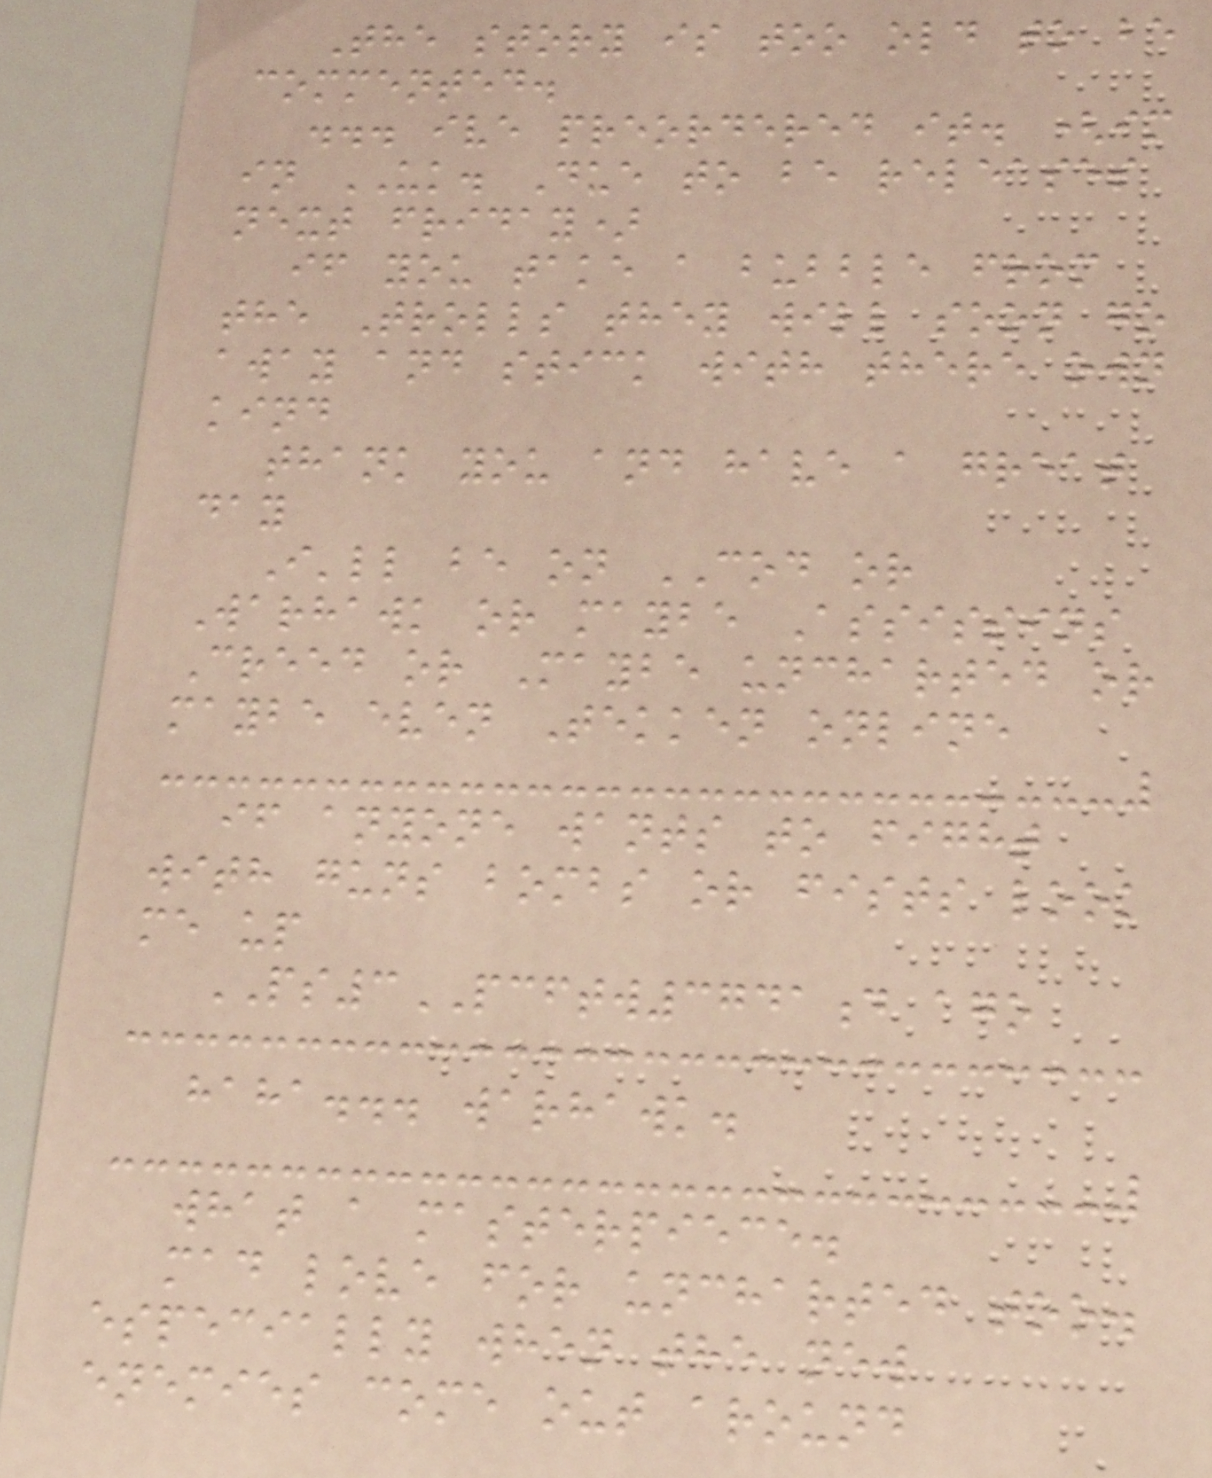The story is too old to be
commented.
... ive preordered it. (im
in UK. Due to be releases
next friday)
if you take a bubble from
the Trolls they will soon go
away and stick with there own
kind
thank you and have a great
day
I'll be on COD or
Warhawk or maybe Assissins
Creed or Maybe uncharted or
maybe even Tekken online
if anyone wants to fight
with guns bombs or fists look
me up
PS3PCFTW3741d ago
haha... warhawk.
what a masterpiece.
mad love for uncharted too.
especially when the new
enemies come out around
